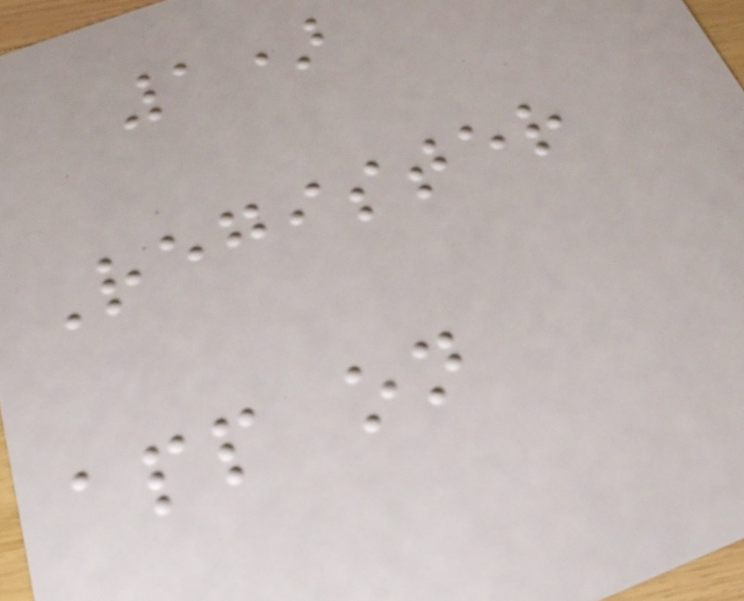1)
Register
app on
